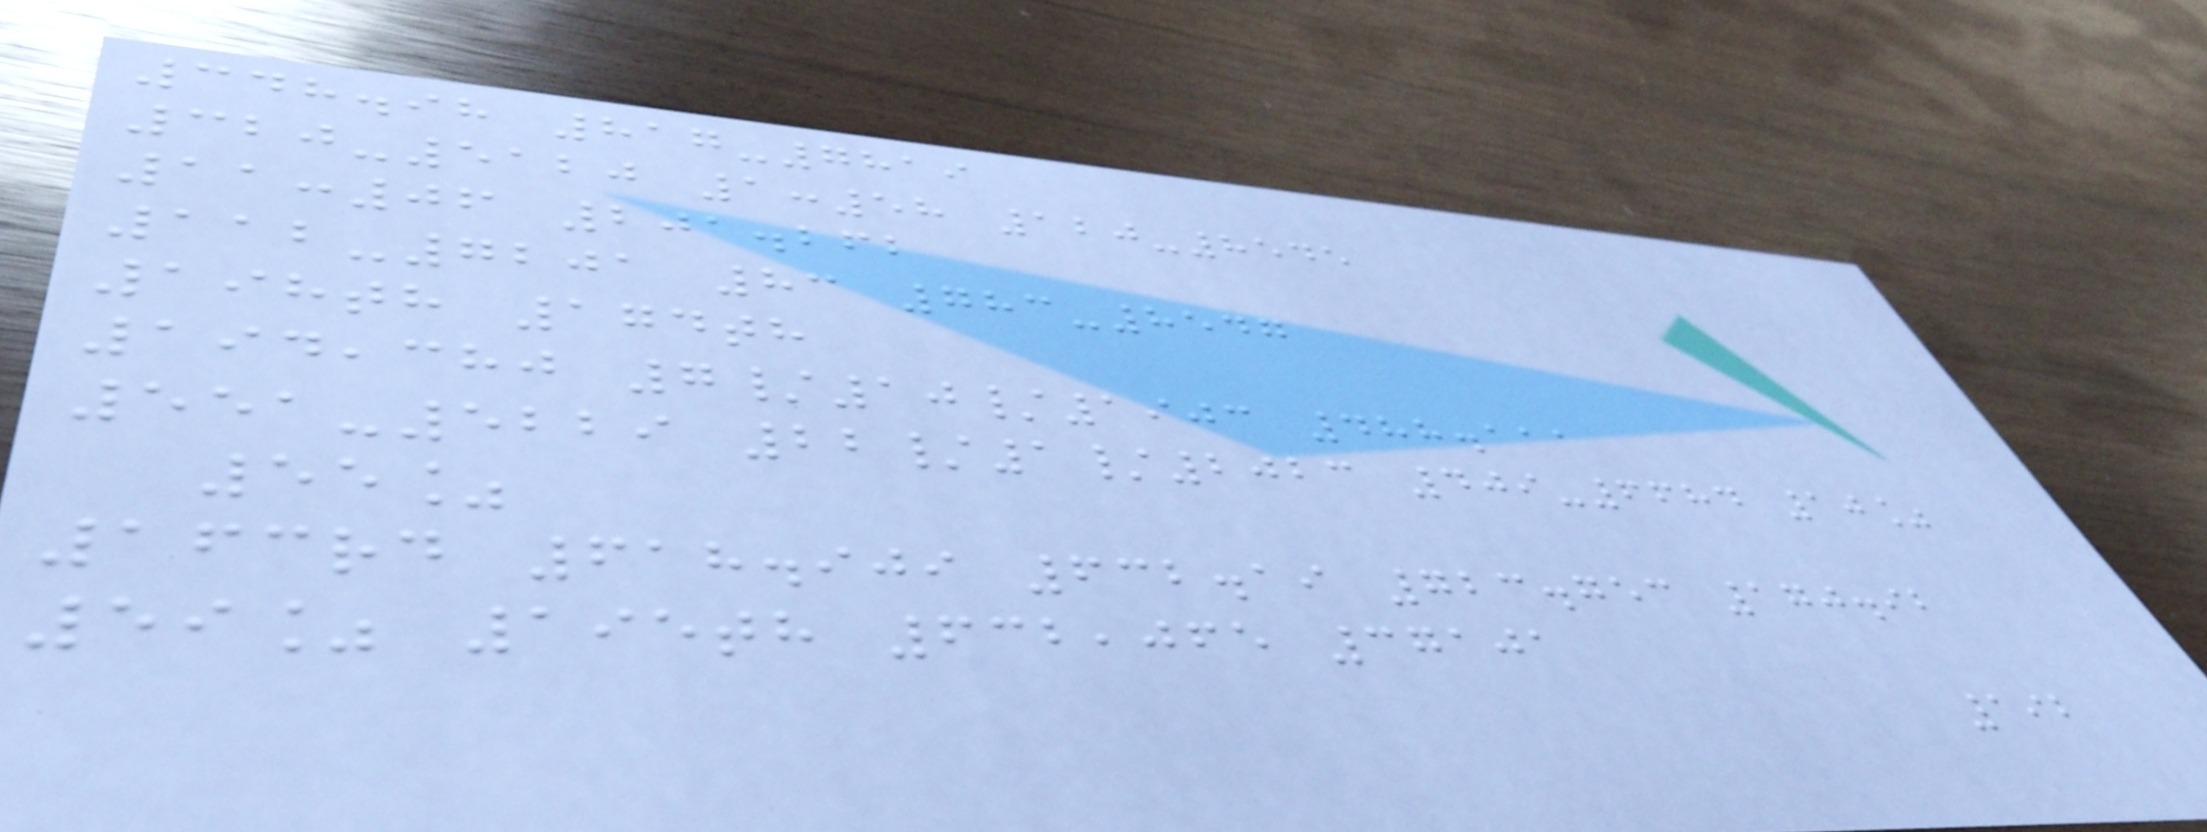348.98 817-7819
320-5120 1:58 120-8545
11:06 201.262
112-7201 83 783-8547
198th 174th
194,380 7/10/1903 488.111
551-5229 22/1/2023 409-6684 10%
55%
163rd 618.909 632.19 723.753 170.92
59% 195th 632,065 37101
192
